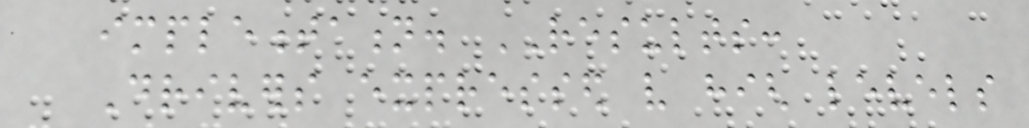implementation. RESULTS:
Drivers expressed very high levels
